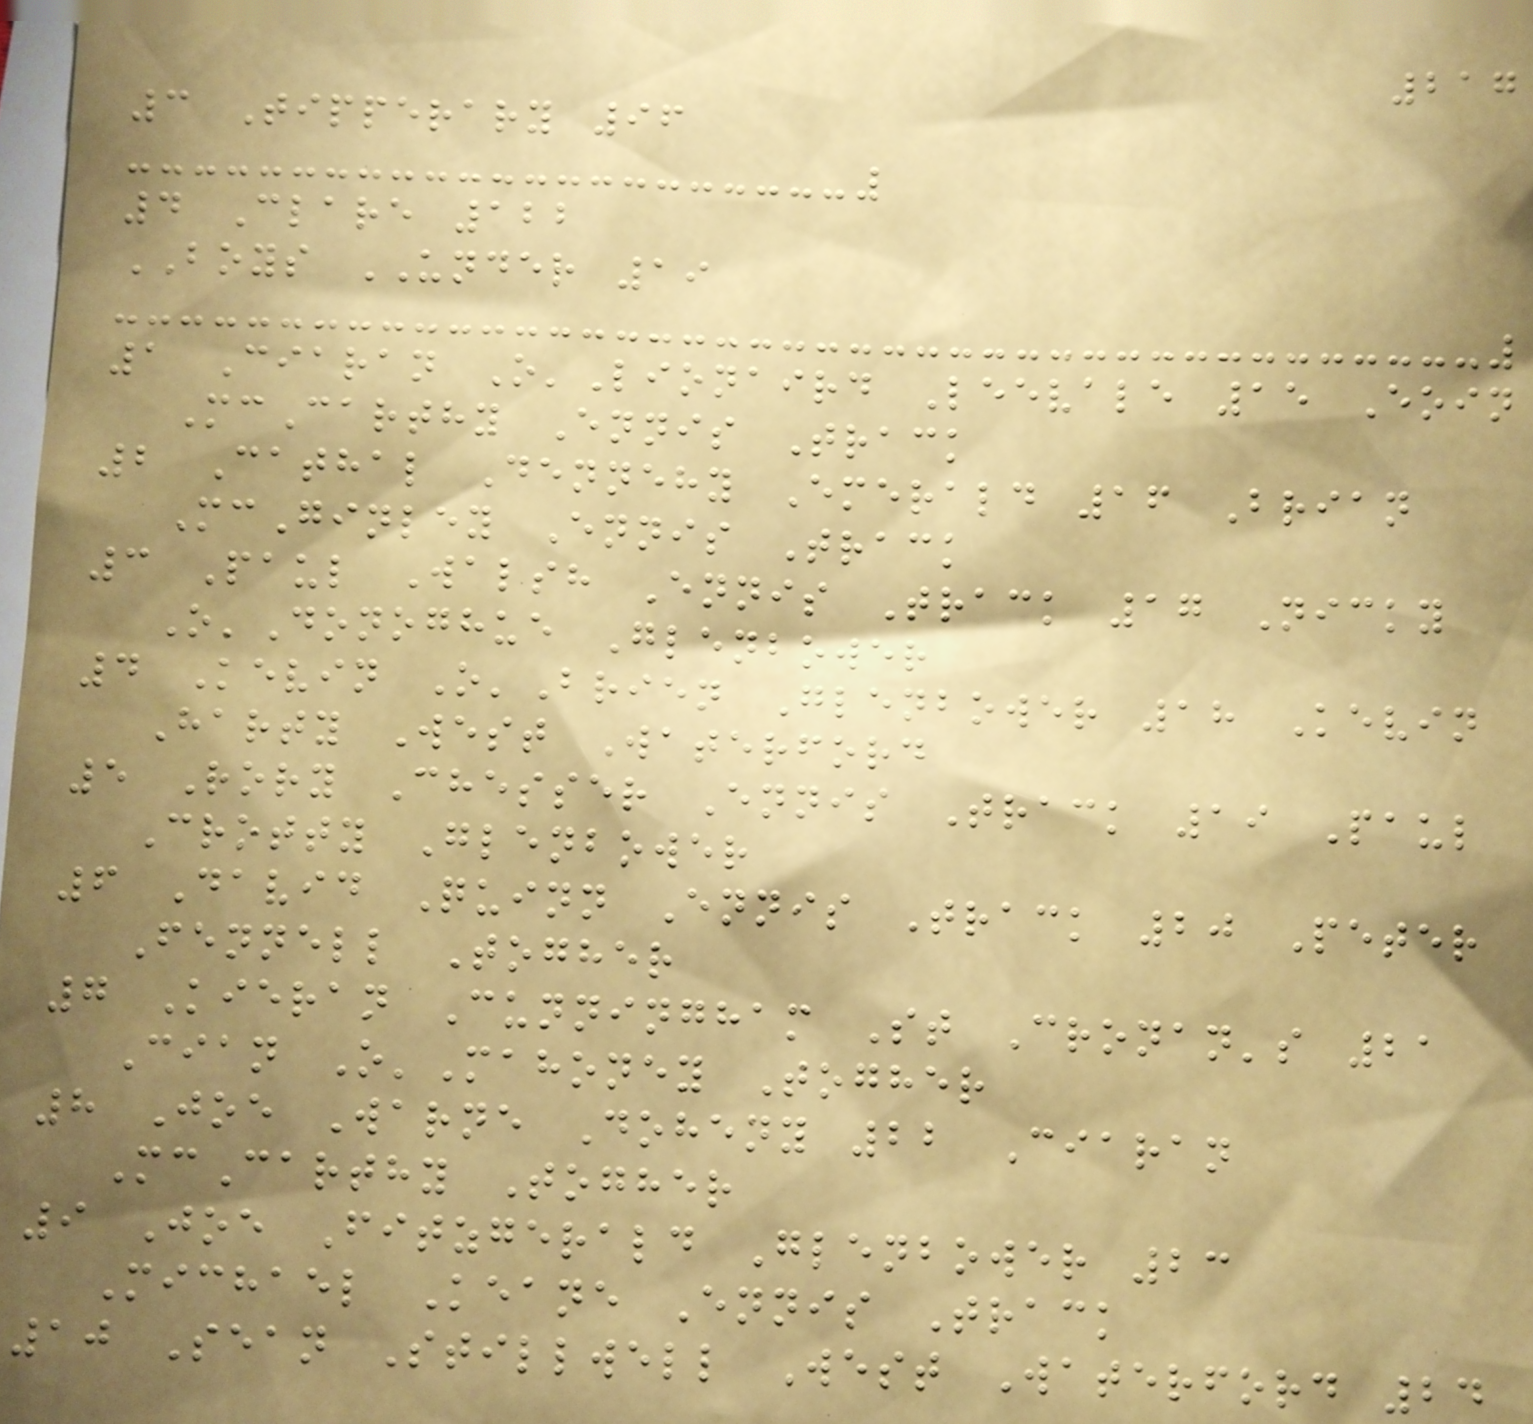217
3 Tipperary 96
4 Clare 122
BOYS UNDER 19
1 Ciaran O'Lionaird Leevale 15 Eoin
McCarthy Ennis Track
2 Cathal Dennehy Emerald 16 Brian
McGinley Ennis Track
3 Paul Walsh Ennis Track 17 Nicky
O'Donoghue Glenbower
4 Kevin O'Brien Glenbower 18 Kevin
Harty West Waterford
5 Rory Chesser Ennis Track 19 Paul
Crotty Glenbower
6 David Quinn Ennis Track 20 Peter
Fennell Togher
7 Kieran Cunningham St Cronan's 21
Cian O'Mahoney Togher
8 Joe Warne Doheny 22 Ciaran
McCarthy Togher
9 Joe Fitzgerald Glenbower 23
Michael Keane Ennis Track
10 Sean Stillwell West Waterford 24
